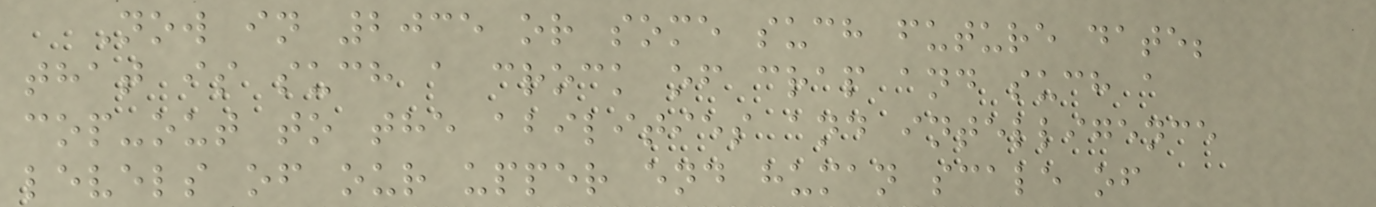Now in 2035 or some such future date;
that is such a crock of crap and such a
cop-out to the abilities and intelligence
levels of our upper end human scale of
